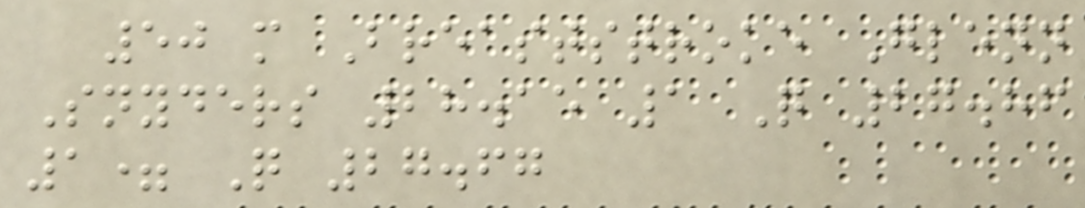50 m Breaststroke Glenn
Snyders 28.15 1 Q 27.86
1= Q 27.67
